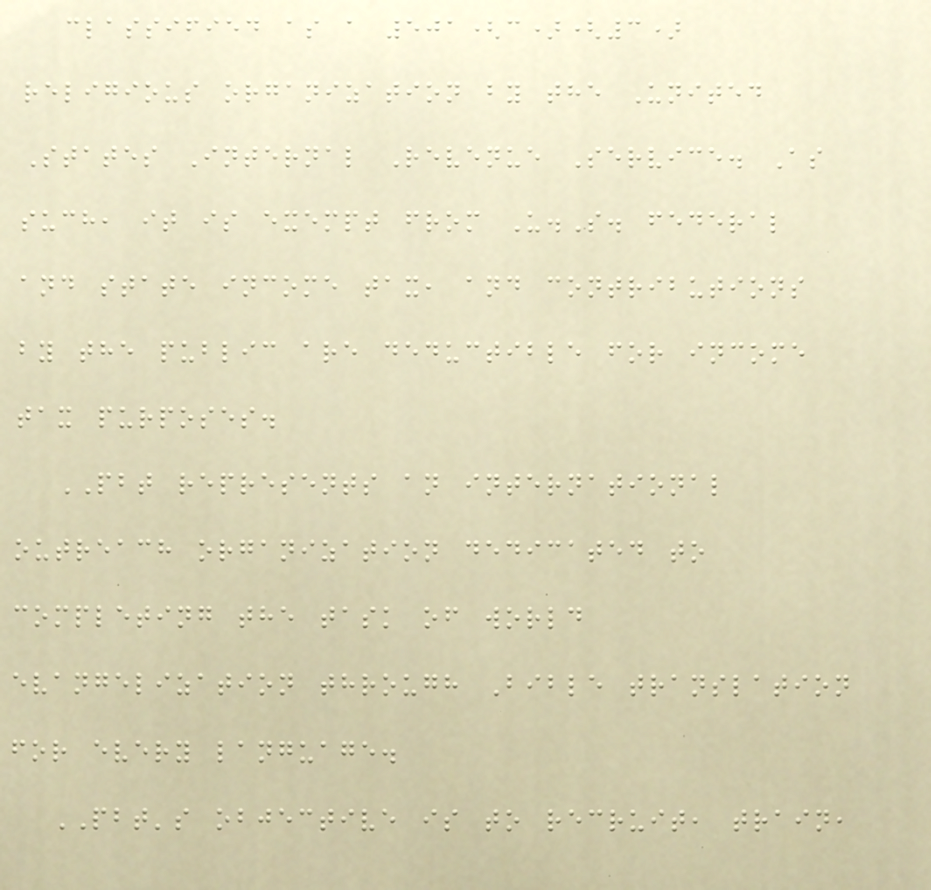classified as a 501(c)(3)
religious organization by the United
States Internal Revenue Service. As
such, it is exempt from U.S. federal
and state income tax, and contributions
by the public are deductible for income
tax purposes.
PBT represents an international
outreach organization dedicated to
completing the task of world
evangelization through Bible translation
for every language.
PBT's objective is to recruit, train,
